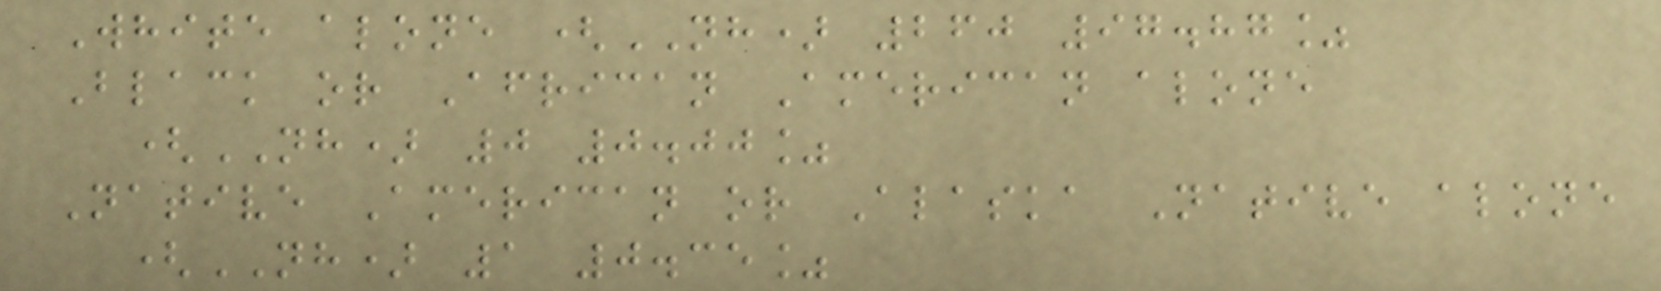White alone (NH) 260 97.87%
Black or African American alone
(NH) 0 0.00%
Native American or Alaska Native alone
(NH) 1 0.35%
